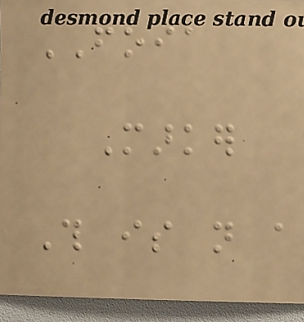FOIA
Marker
This is not a
